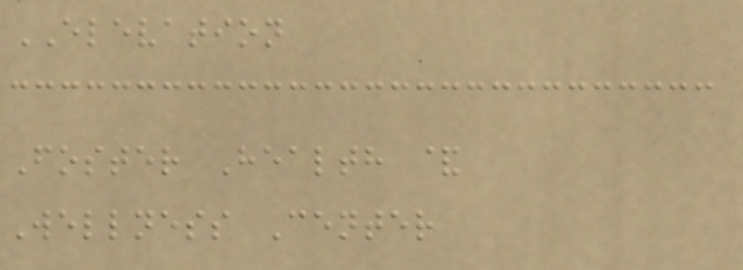ELEVATION
Foster Health &
Wellness Center
